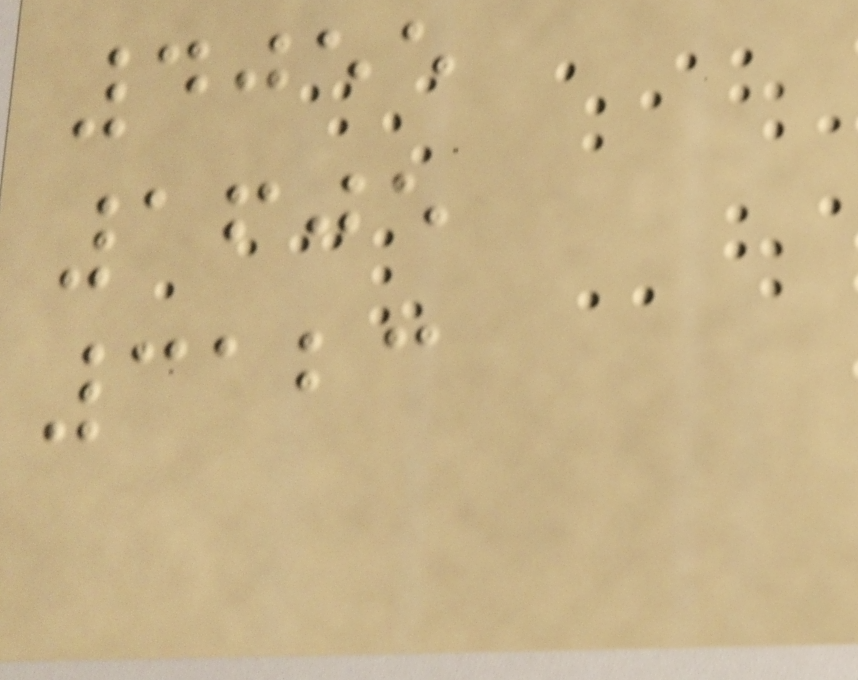4055
1605
3123
